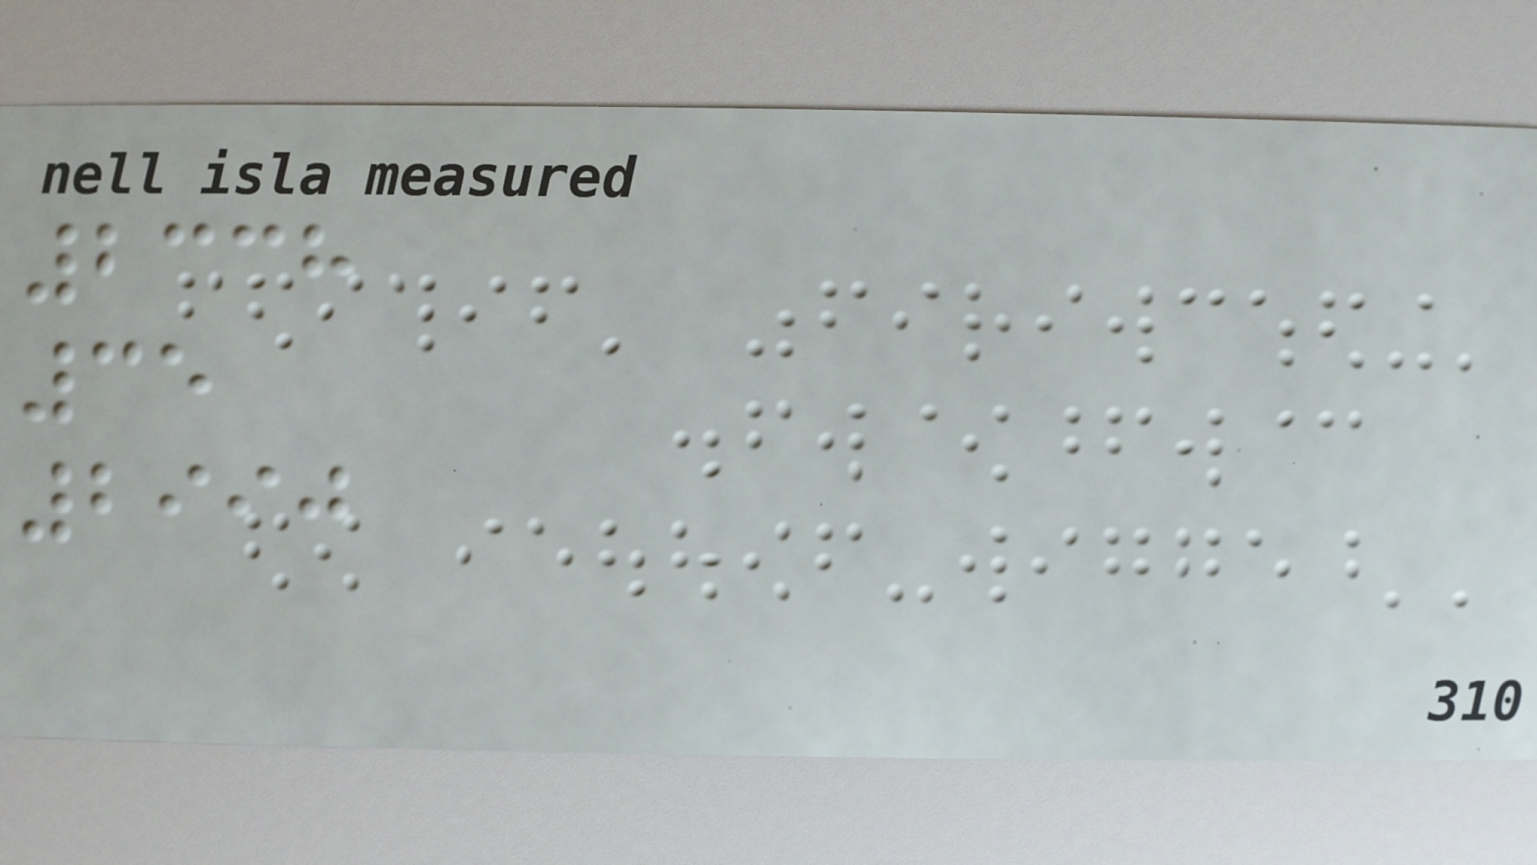2338
35
2990
